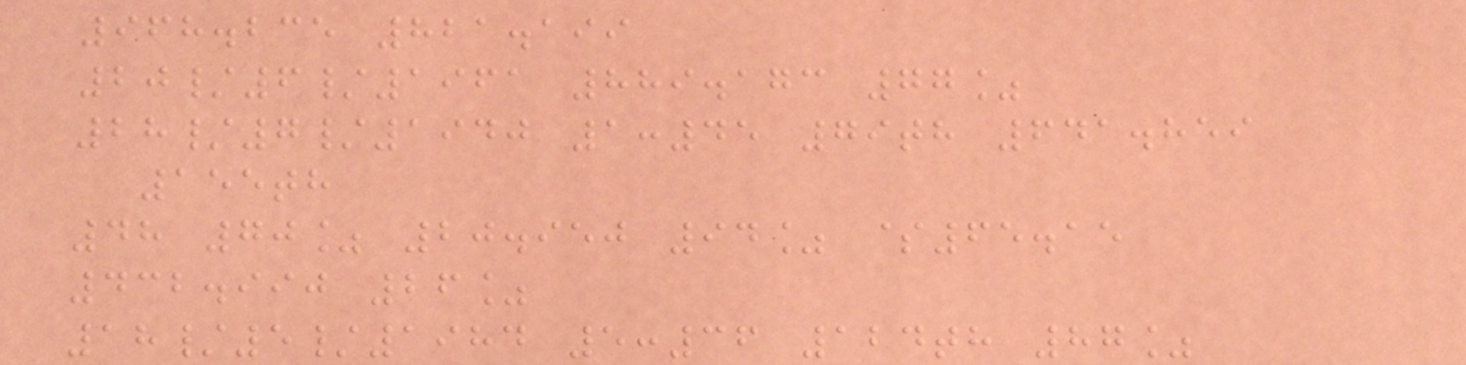968.235 821.199
20/6/1961 889.173 77%
28/7/1940 1:45 79th 641.859
155th
48 70% 20.950 94% $65.15
432.990 26%
18/5/1984 5:36 124th 87%
